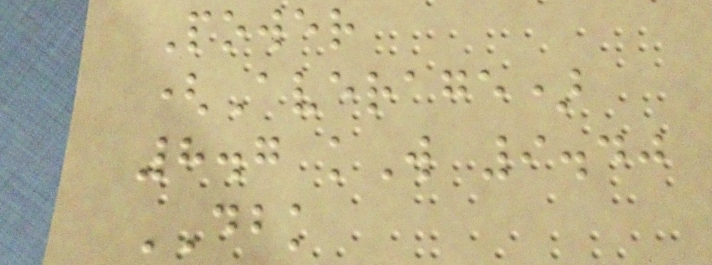Power
(Average)
8.7 kW 9.40
DBK
